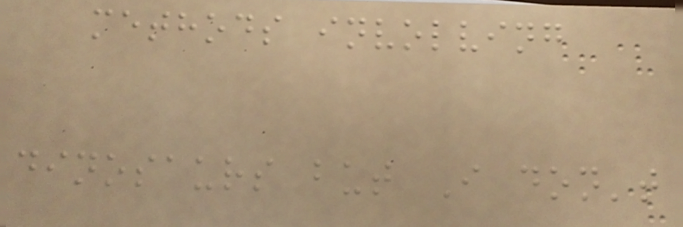methods involving
dinosaurs but I don't
